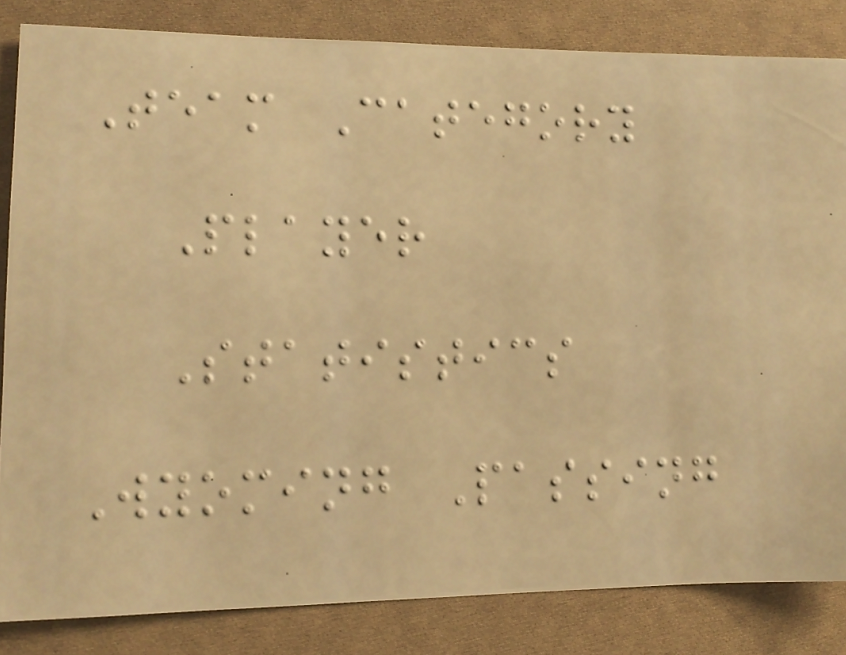Team Category
Player
Statistics
Wyoming Passing
